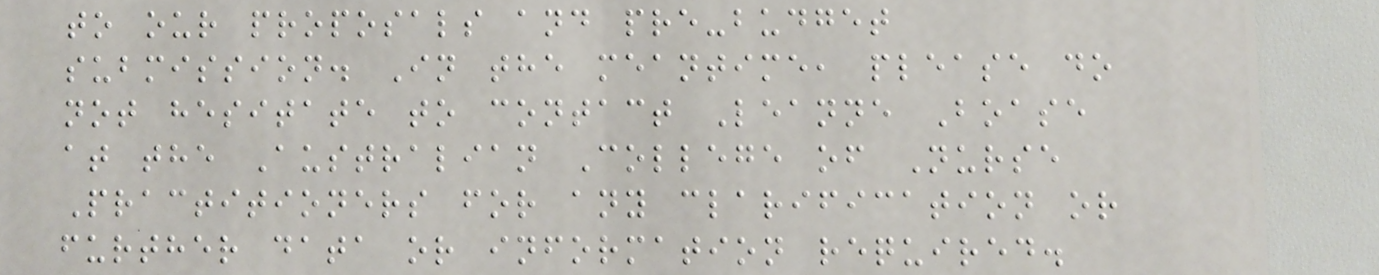to our proposals and pre-budget
submission. In the meantime, please do
not hesitate to contact Leanne Boase
at the Australian College of Nurse
Practitioners for any clarification or
further data or information required.
